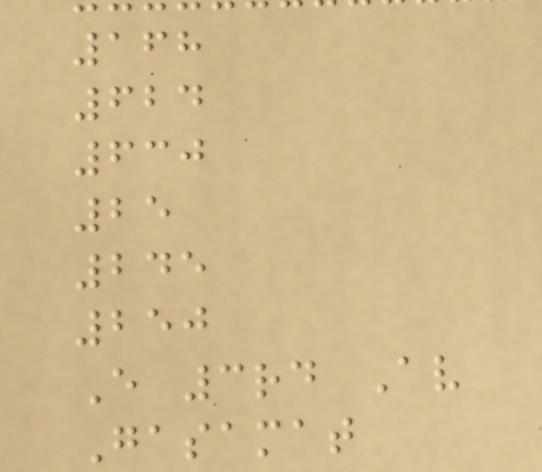168
624
630
25
245
250
E 3rd Av
Gasamat
